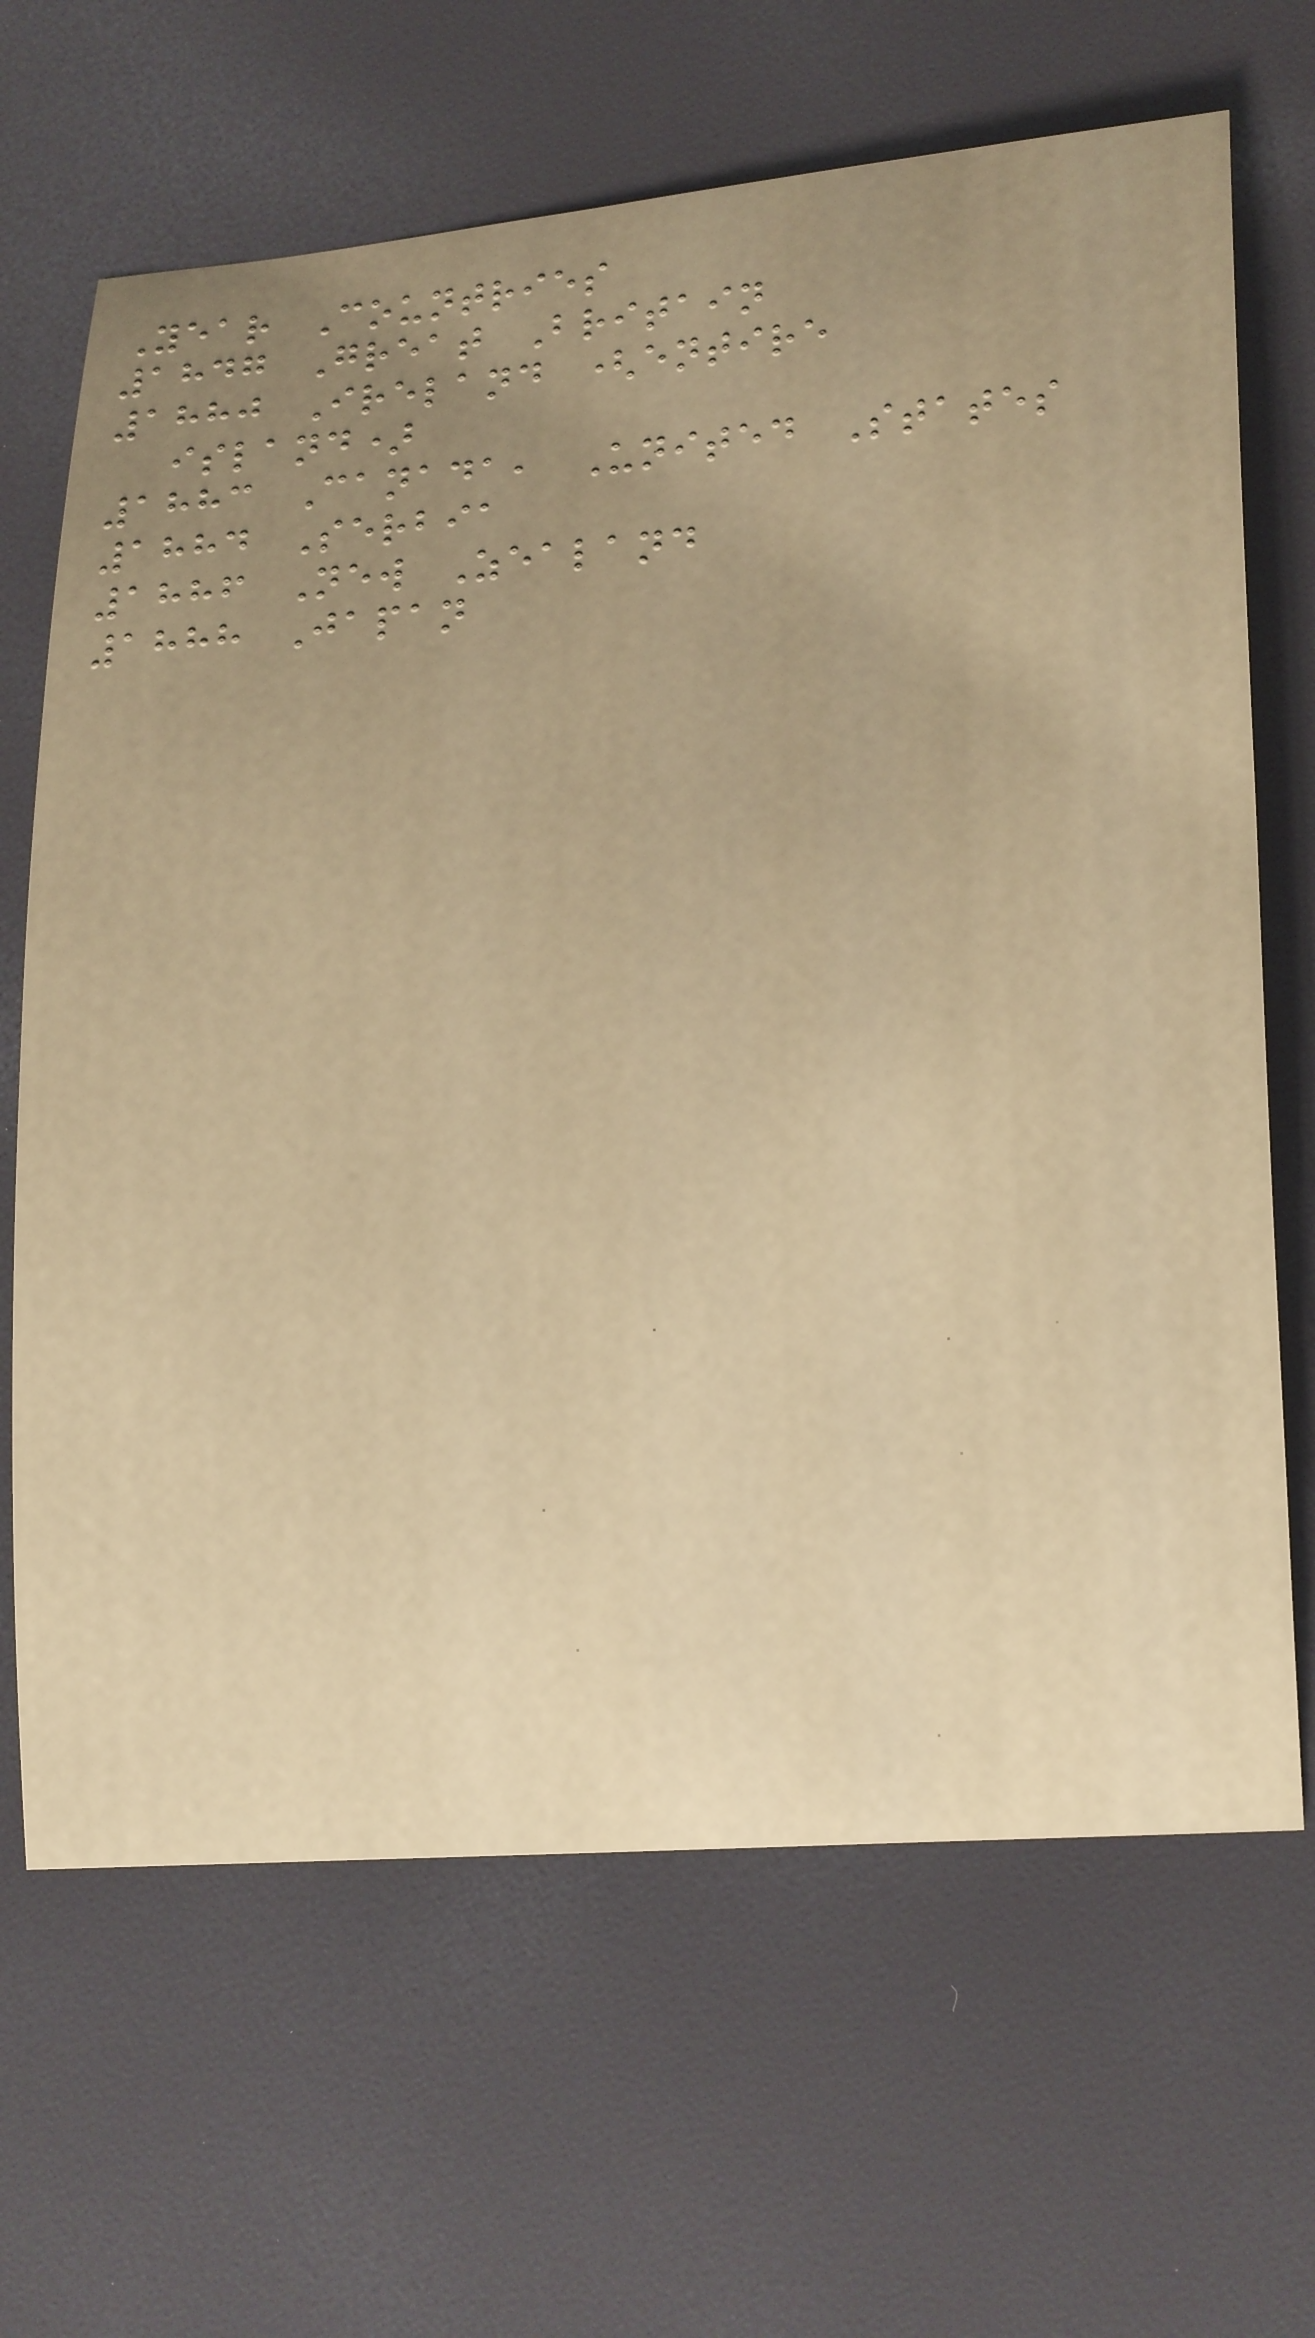Year Countries
1847 Great Britain
1880 Ireland (entire
island)
1883 Canada, United States
1884 Serbia
1886 New Zealand
1888 Japan
